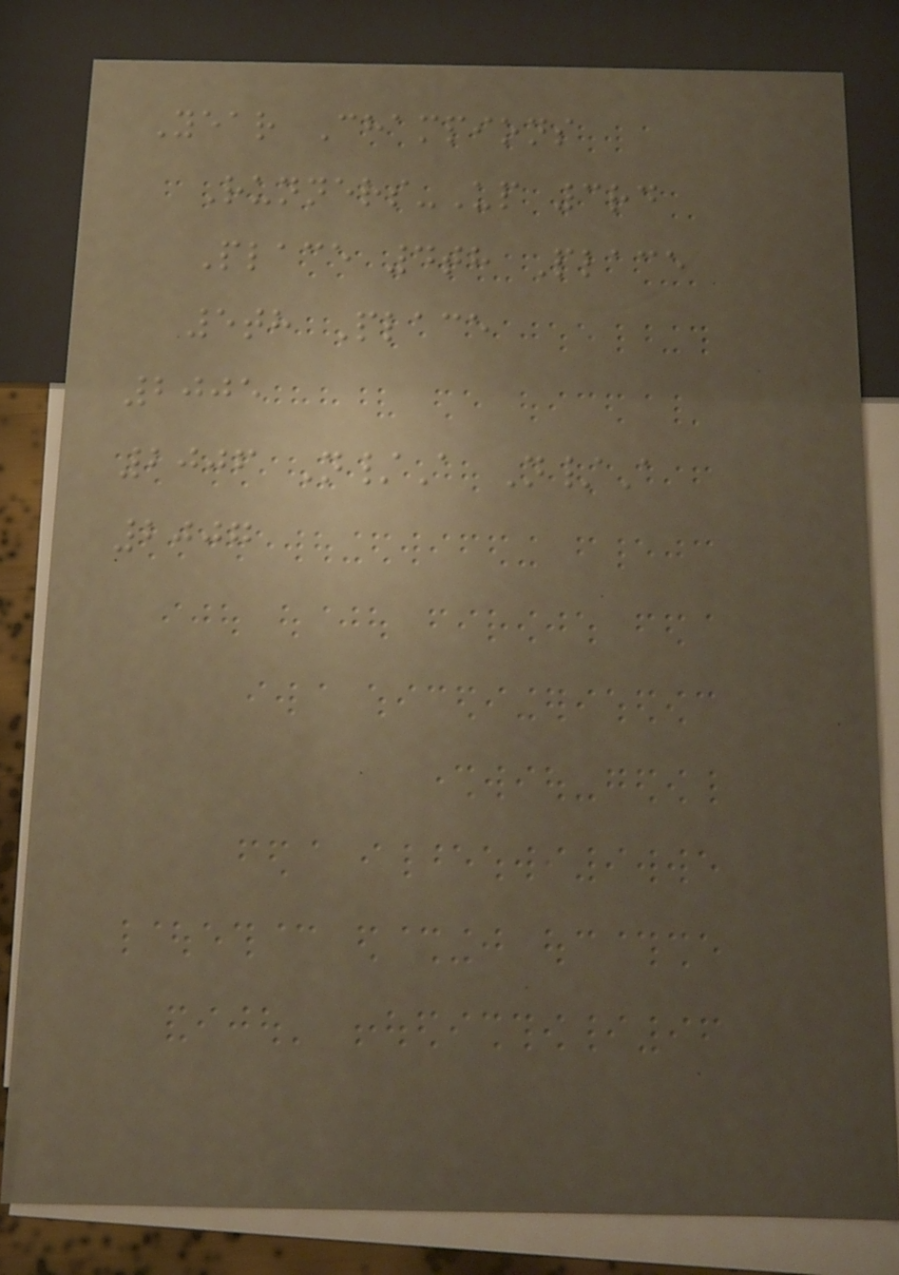Year Champions
Runners-Up 3rd
Place 4th Place
5th Place
2005
2006 N/A N/A
2007
